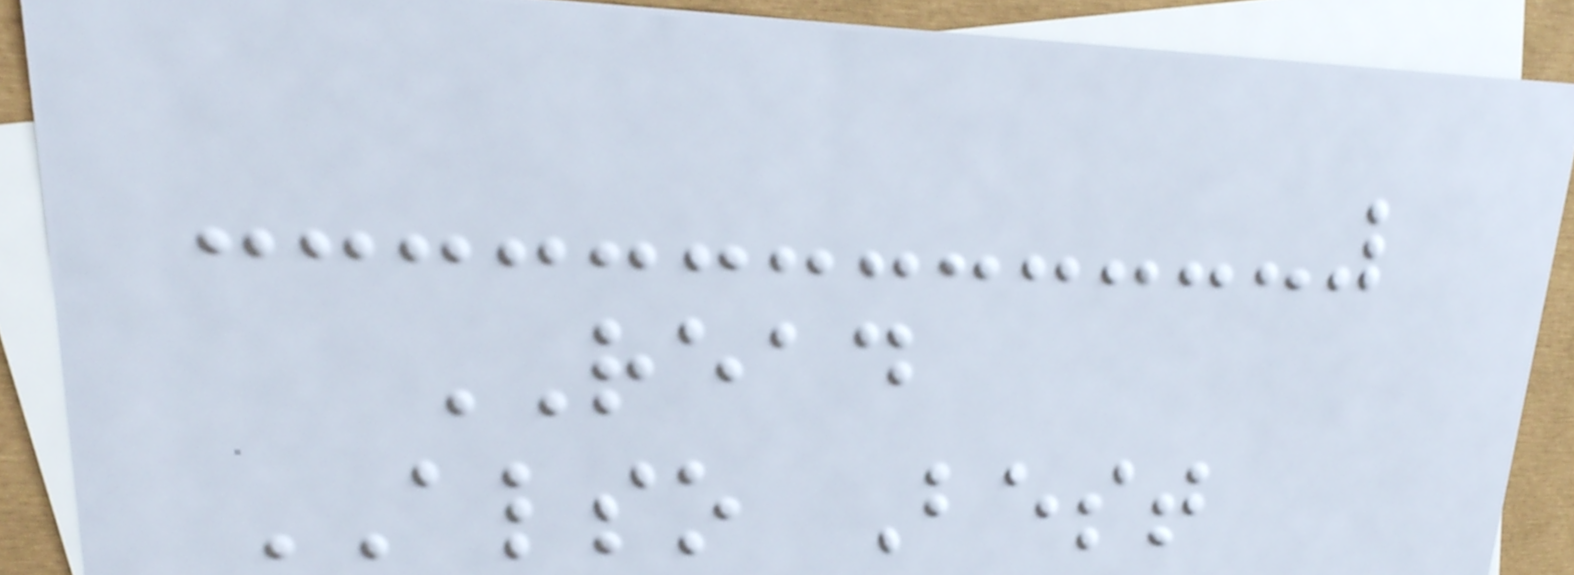READ
ALSO Best
